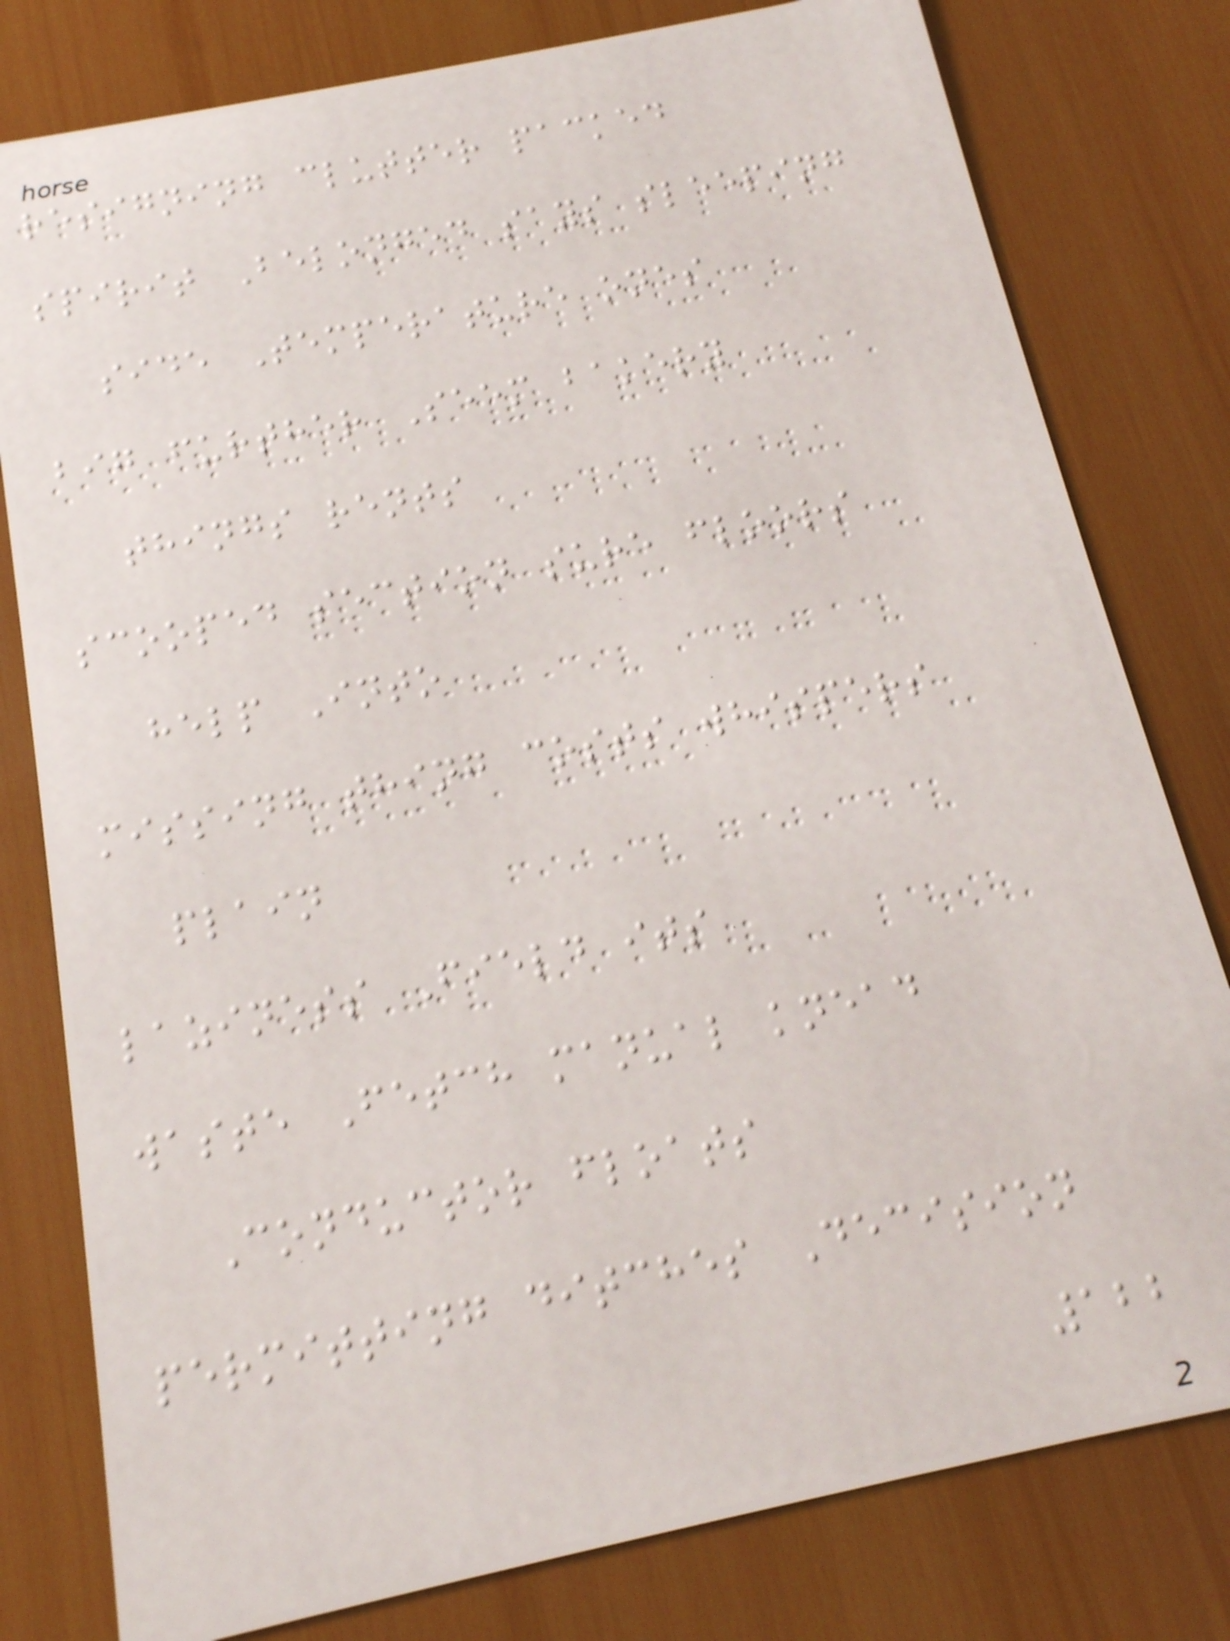resigning clutter packed
spirit Belonged says sleeping
side Temperature ones
big further Seem bakery
things rents
scooped section sure floors
help Into
missing thing costs whispers
plain
laziness Field its
waste Fetch manual knead
Conductor floats
permitting ditches Decision
122
